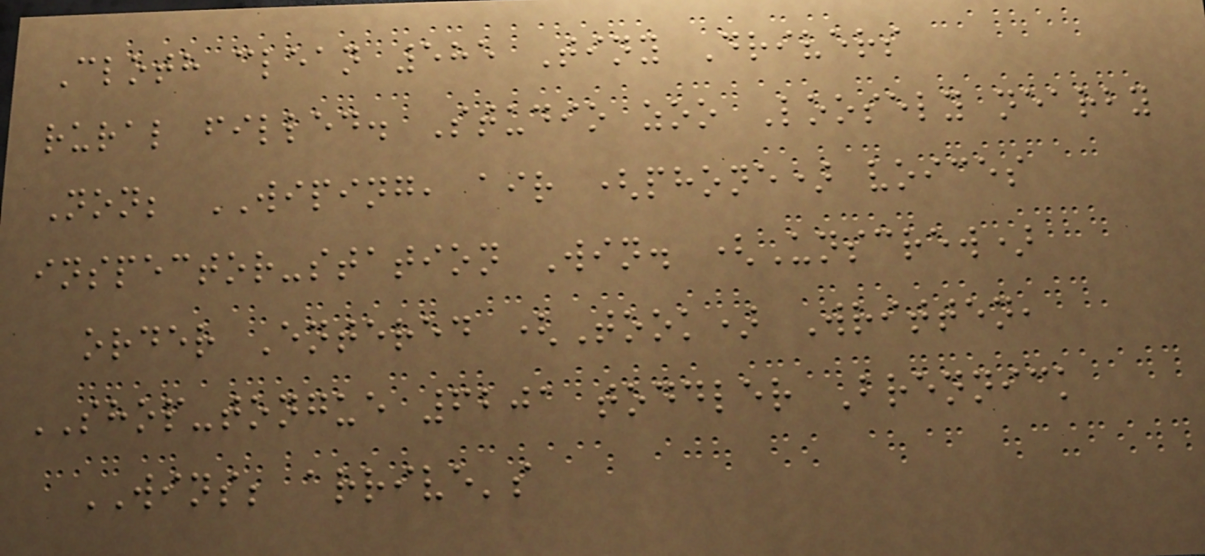Cloth clean 585 Tiny Drivers
rural filled. Studio zoo Loosely nearby
Non; WIPING, air (phone) voices
inspector-station Win. (Unscrew)
order Entered (Took) Written,
SHOP-tongue 6201 toddler Brennick
WINS; arrive's
